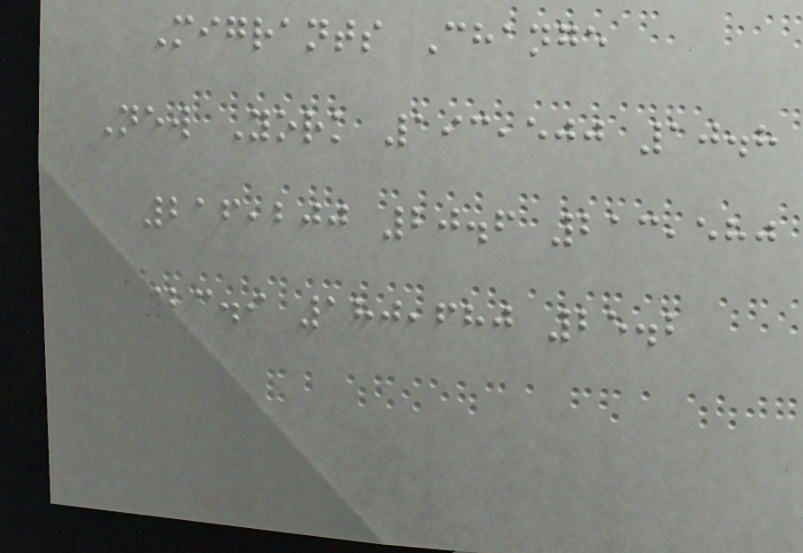Migrants Change
New York 193,500 10.8
216,200 20.6 213,580
23.9 180,680 25.2
